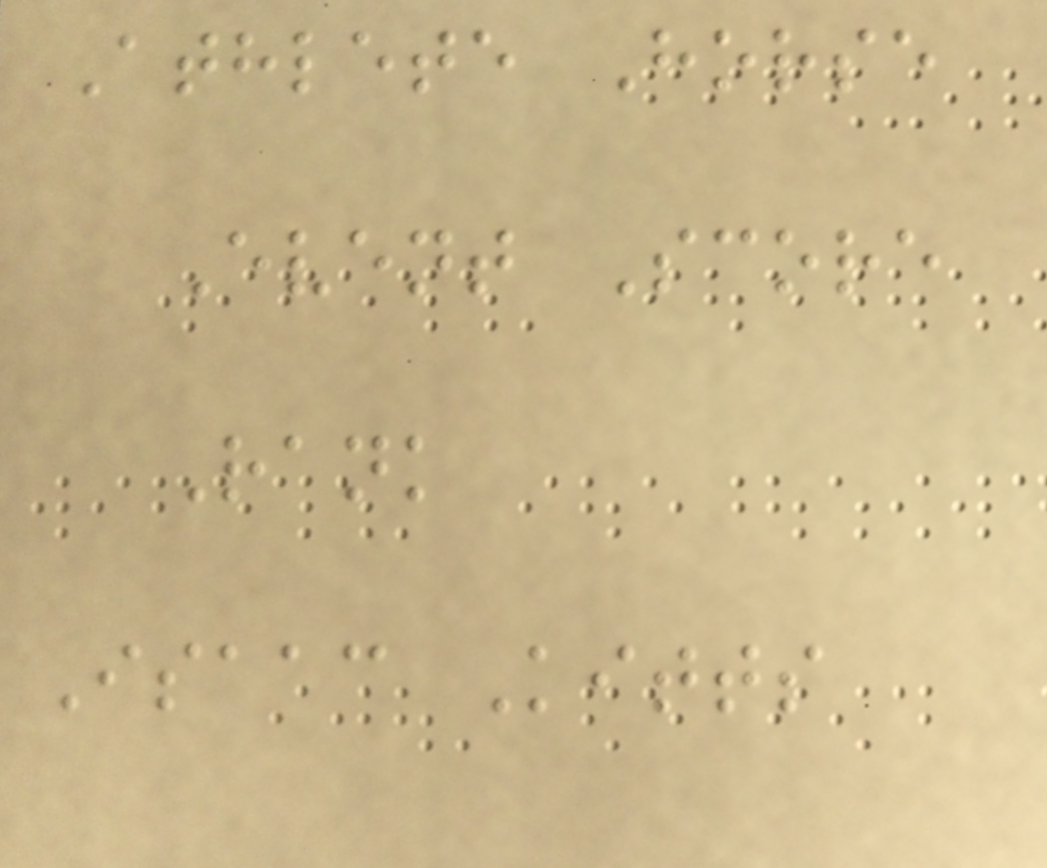Athlete Horse
Event Score
Rank
Isaac Kitts
